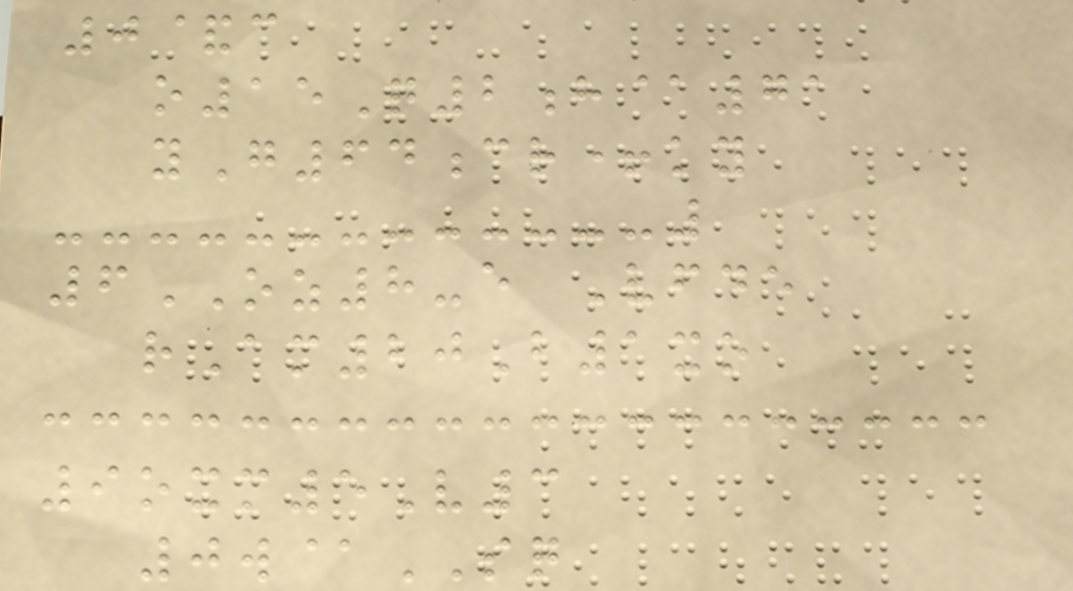0&c
o15Q2h@71
yG64cr+ky
6OZ8-e Vfde
rAm20B1xo
9oxm5V3
0w@SQ
